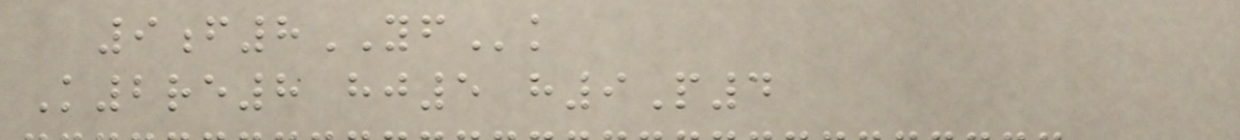9f8YFk
K2re8 hj5 h9P4
